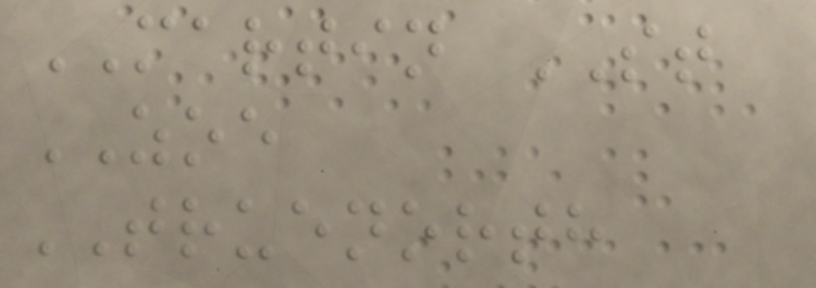MARTIN ST
ZOE
TRUENORTH
